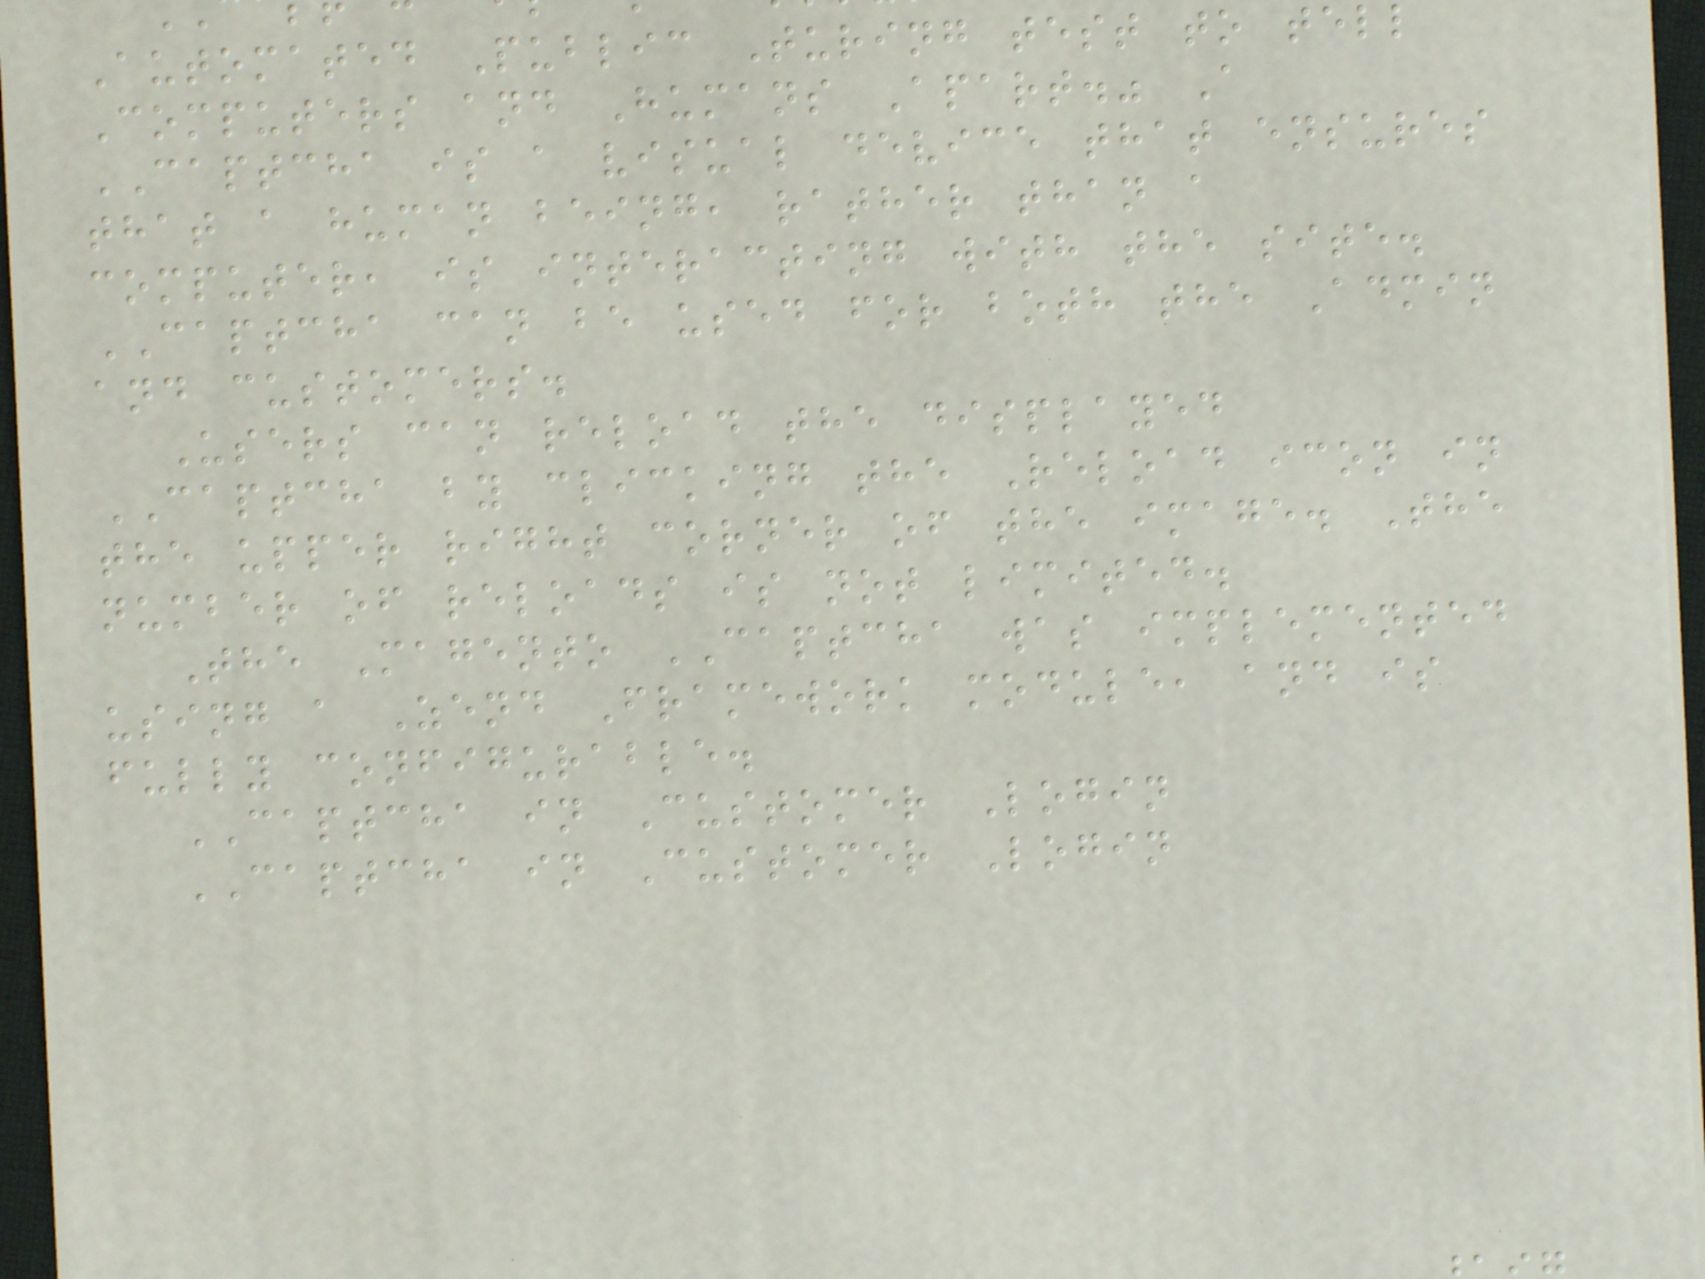Automated Public Turing test to tell
Computers and Humans Apart." A
CAPTCHA is a visual device that ensures
that a human being, rather than a
computer, is interacting with the site.
CAPTCHA can be used for both the Admin
and customers.
Users can reload the displayed
CAPTCHA by clicking the Reload icon in
the upper right corner of the image. The
number of reloads is not limited.
The Magento CAPTCHA was implemented
using a Zend Framework module, and is
fully configurable.
CAPTCHA in Customer Login
CAPTCHA in Customer Login
